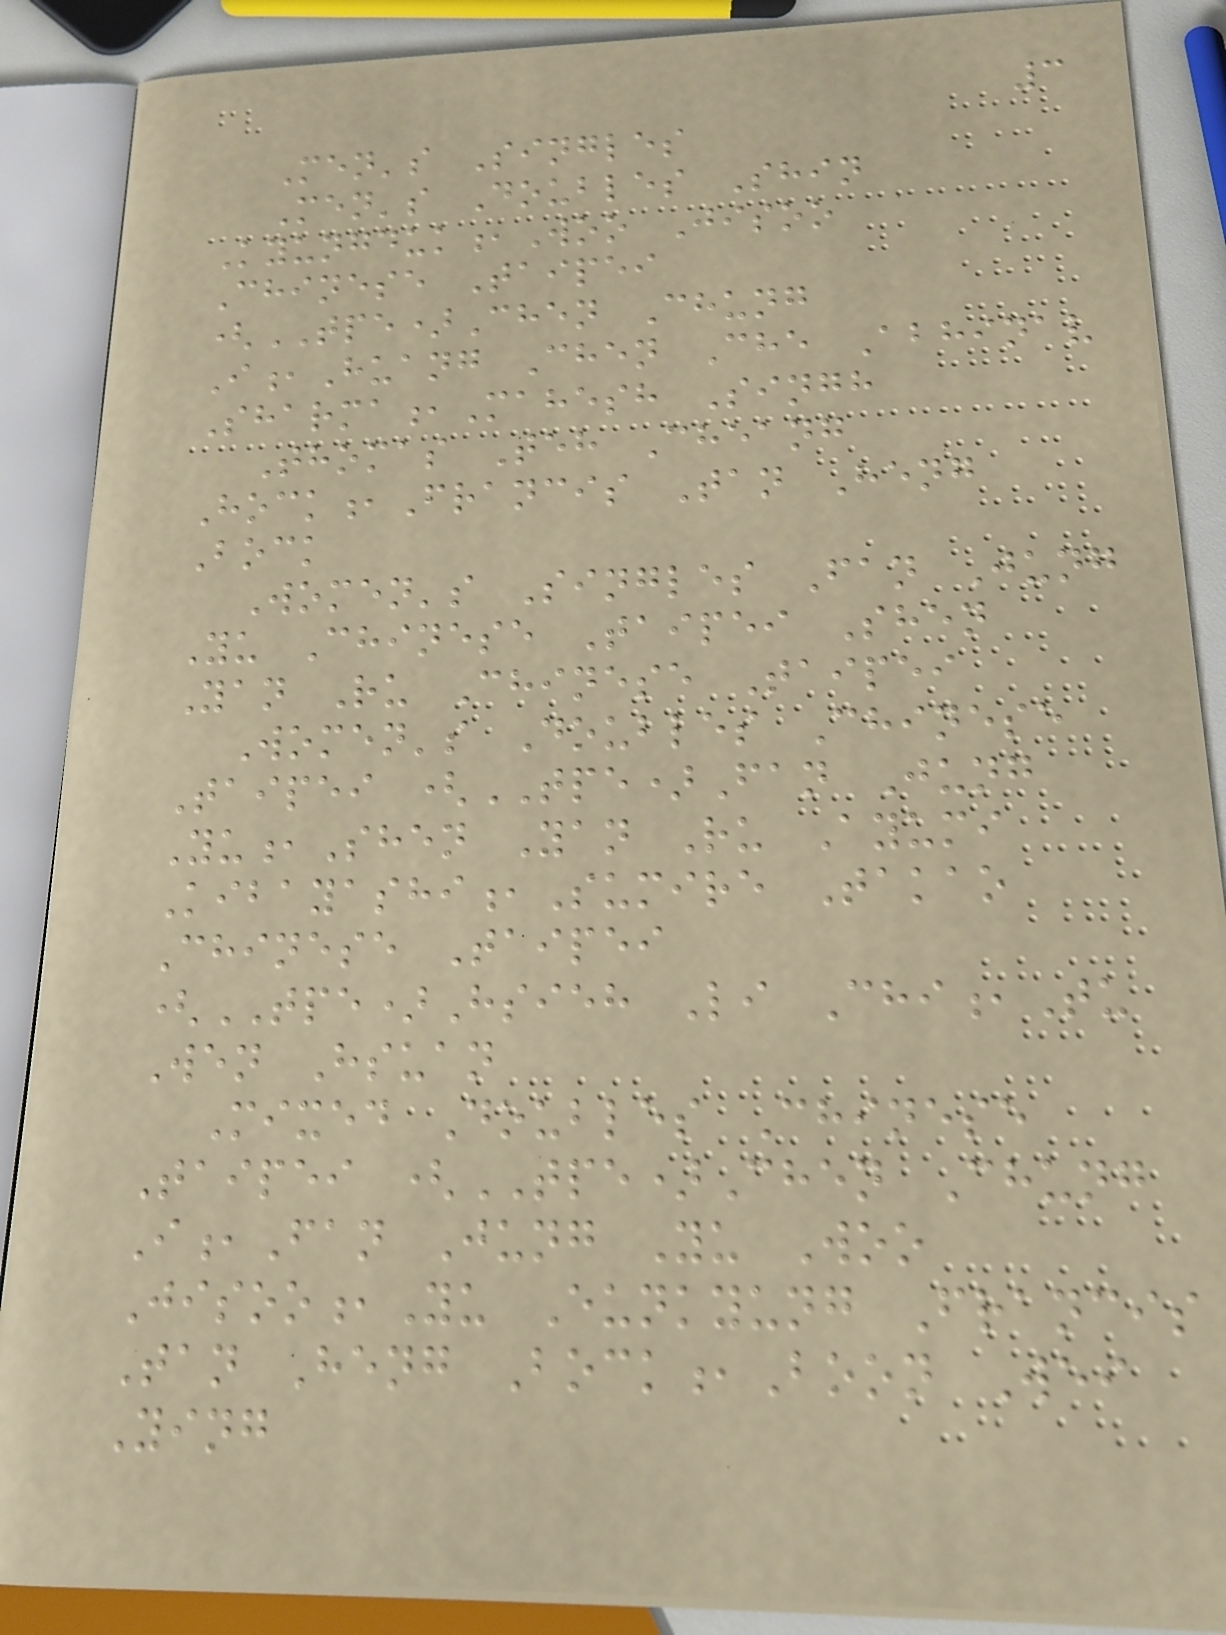3
Men's Singles
Men's Doubles Shin
Kyungduk,Woo Jisoo
Chinese Taipei
(TPE)Chen Chung
I,Huang Chen Che Abhinav
Sharma,Mahesh Singh
Thomas Teh Cheang
Hock,Francis Tan Heng
Bock
Women's Singles Fan Jung
Yu Chinese Taipei Shen
Yan Ru Chinese Taipei
Women's Doubles Chinese
Taipei (TPE)Fan Jung
Yu,Shen Yan Ru Ayumi
Kibayashi,Sumire Takao
Chinese Taipei
(TPE)Hsieh Li Chi,Tu
Wen Hsuan
Mixed Doubles Chinese
Taipei (TPE)Chen Chung
I,Fan Jung Yu Woo
Jisoo,Yu Eunkyung Francis
Tan Heng Bock,Boon Wei
Ying
